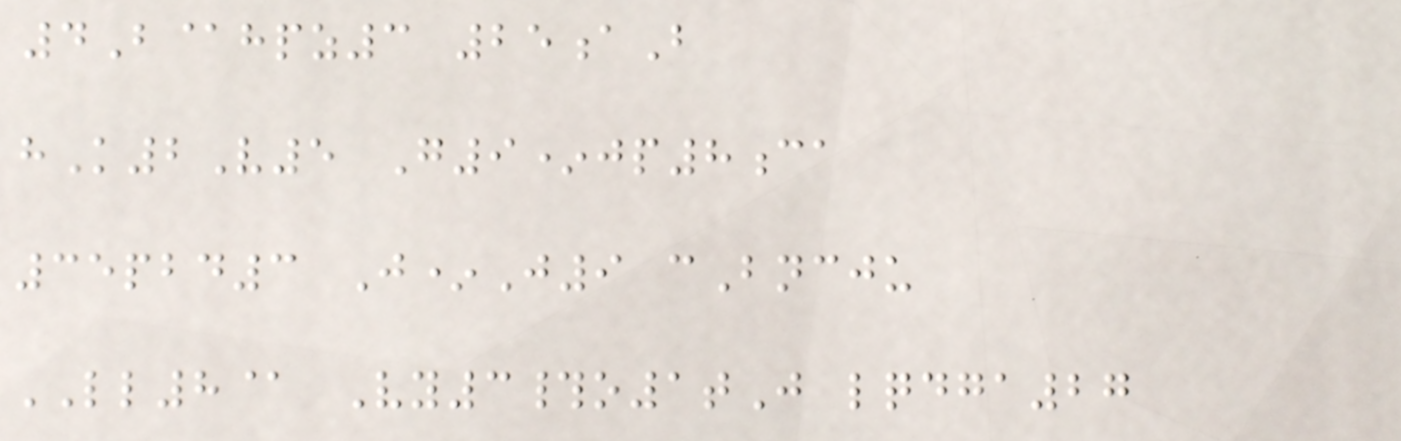4B@hpz3 25aB
hK2V5 G9*jp8ca
35pbd3 J*J9 cBncju
LL8@ Vy3#o1tJ lqdga27
